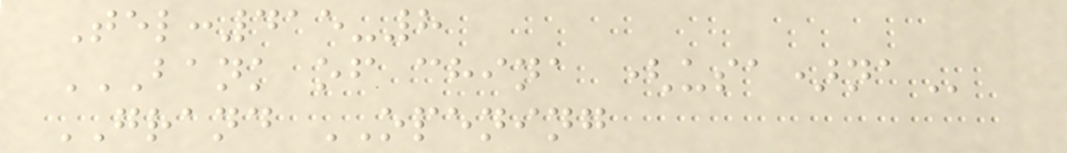Tel:415-8
BANK OF CHINA (USA)NA
GRAND OPENING
